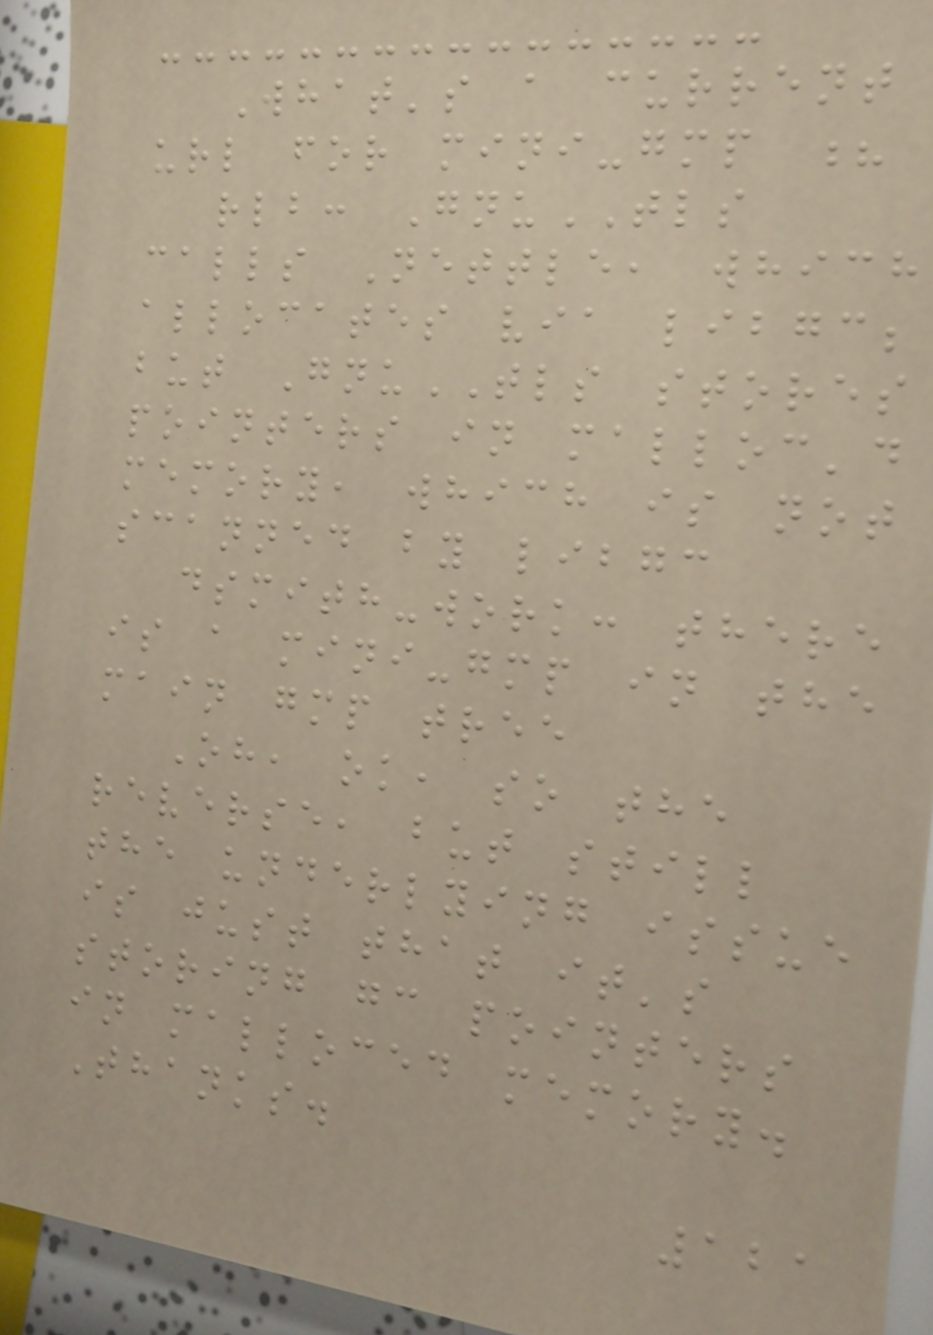What's a current
url for mini-gmp ?
rlb: GnuTLS
calls Nettle, which
allocates via libgc;
but GnuTLS stores
pointers in malloc'd
memory, which is not
scanned by libgc
dsmith-work: there
is a mini-gmp in the
main gmp tree
Oh, ok, so the
reverse, but still
the underlying issue
is just that it's
storing gc pointers
in malloced memory.
Thanks.
121
